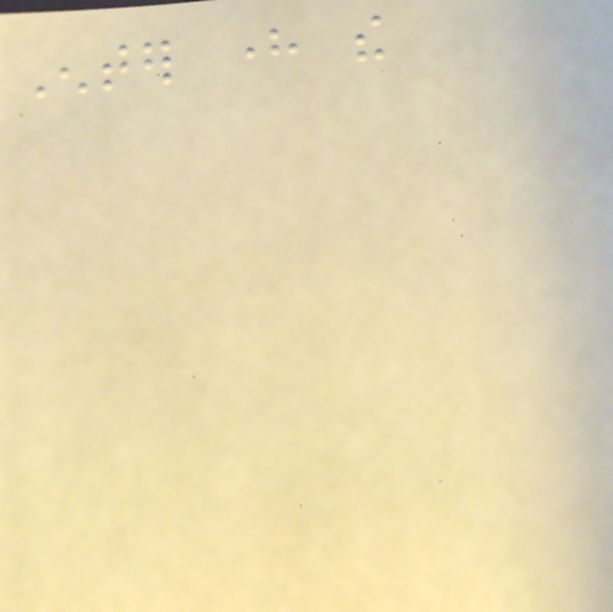Enter here the
